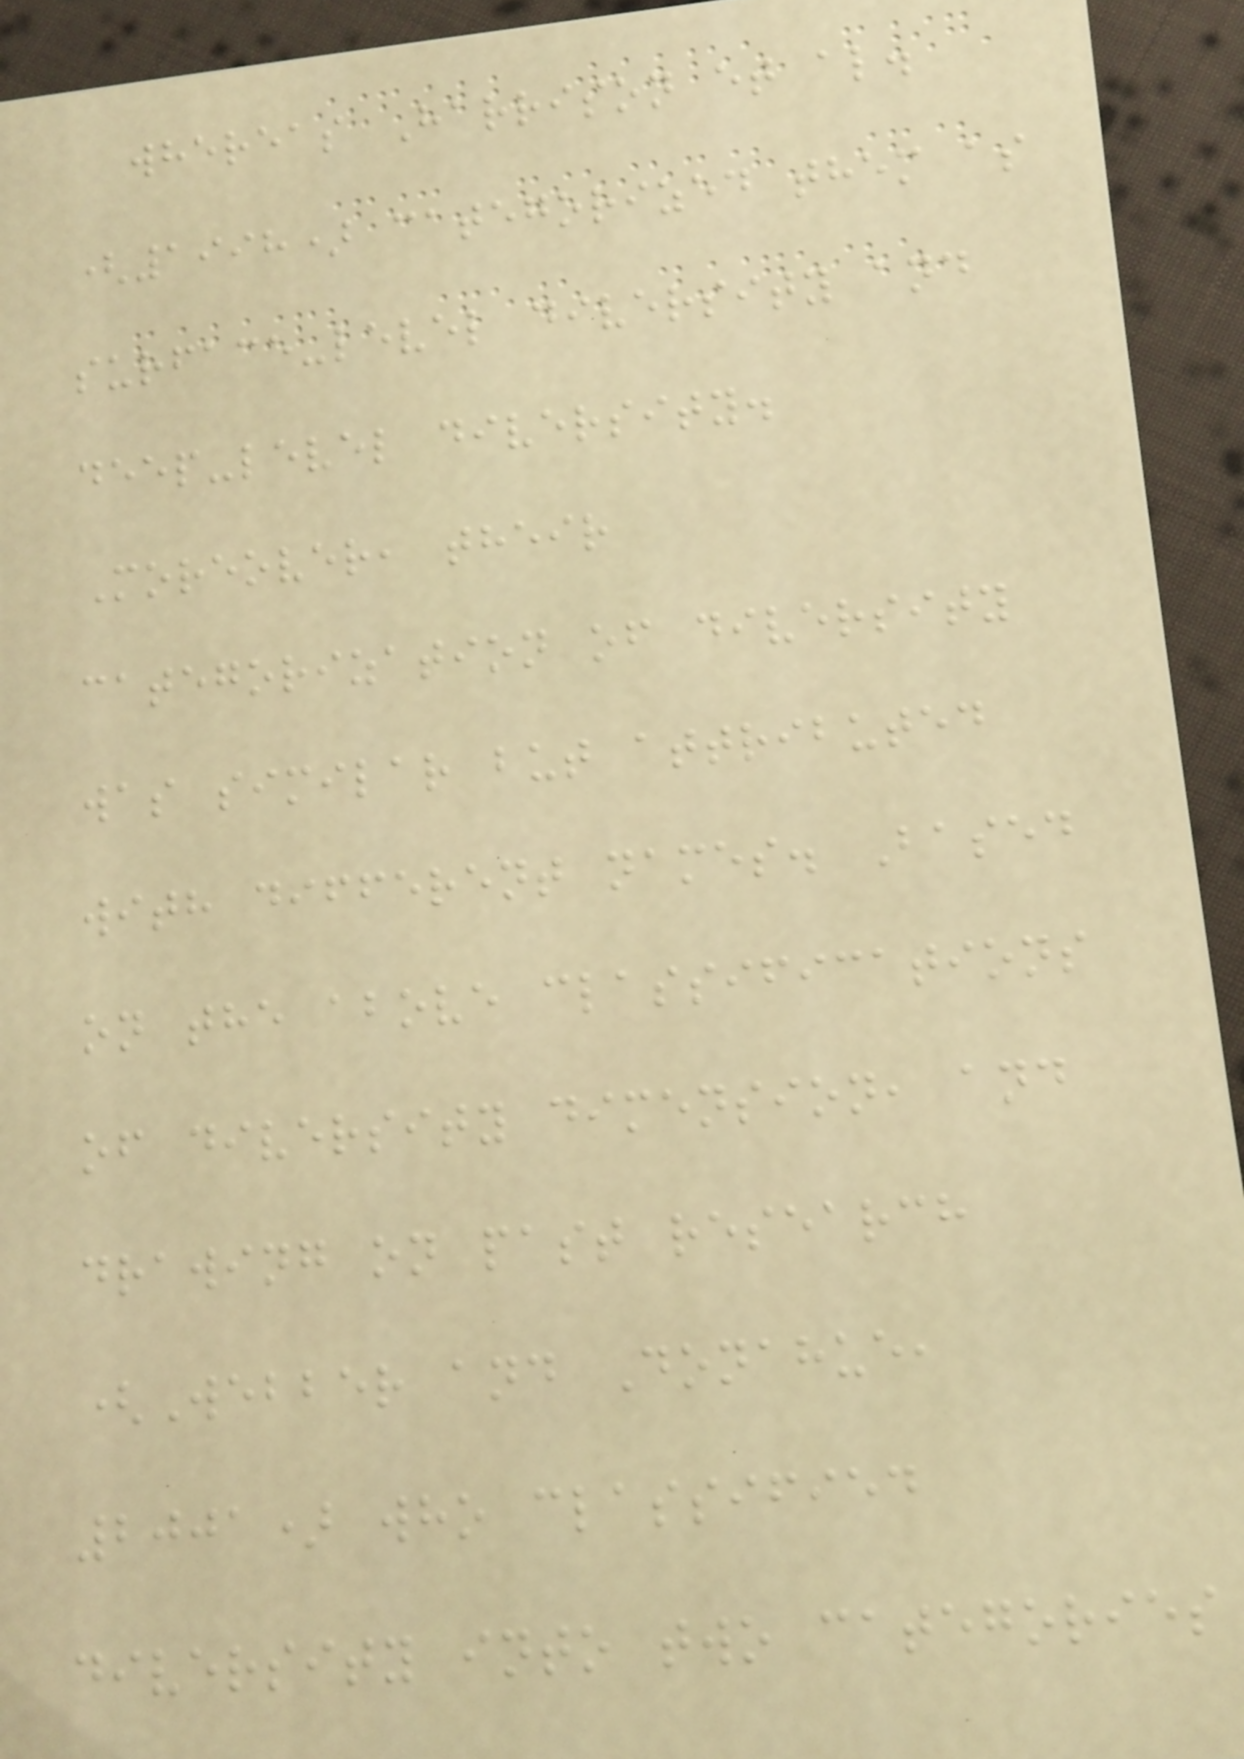whereas Harrison et al.
(1998) categorized them as
surface-level diversity and
deep-level diversity.
Moreover, their
categorization of diversity
was similar but attributed
with different names. Based
on the above classifications
of diversity dimension, and
drawing on past research
(Webber and Donahue,
2001) who classified
diversity into two categories
